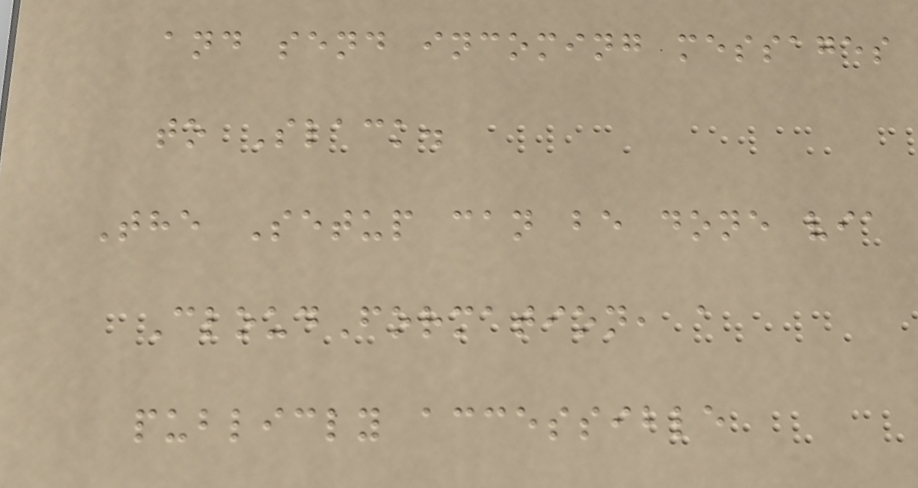and send incoming messages
to Slack.
The Setup can be done via
CloudFormation, a
publicly accessible
